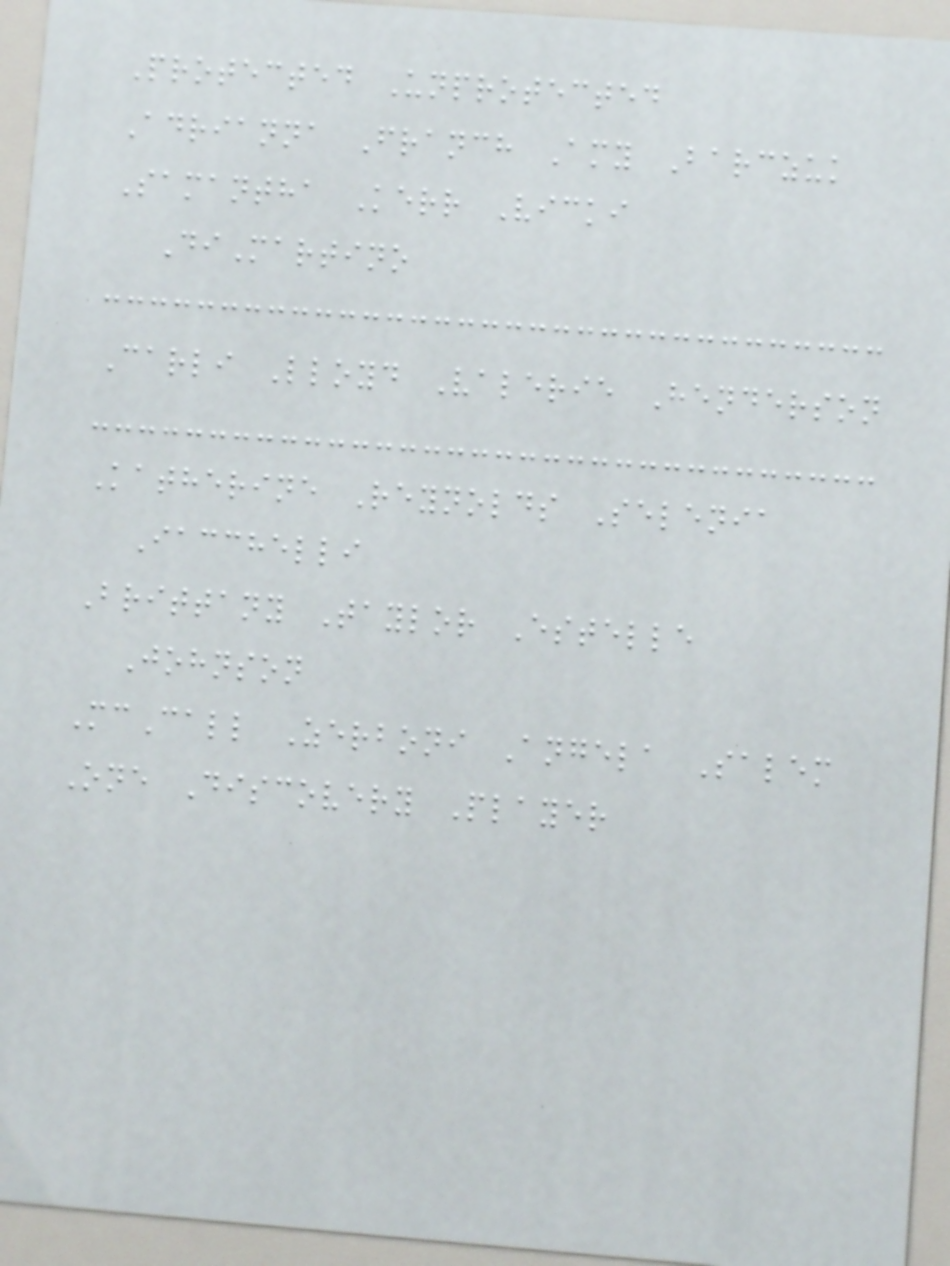Protected Unprotected
Adrianna Franch Amy Barczuk
Samantha Kerr Vicki
DiMartino
Carli Lloyd Valerie Henderson
Katherine Reynolds Selenia
Iacchelli
Brittany Taylor Estelle
Johnson
McCall Zerboni Angela Salem
One Discovery Player
